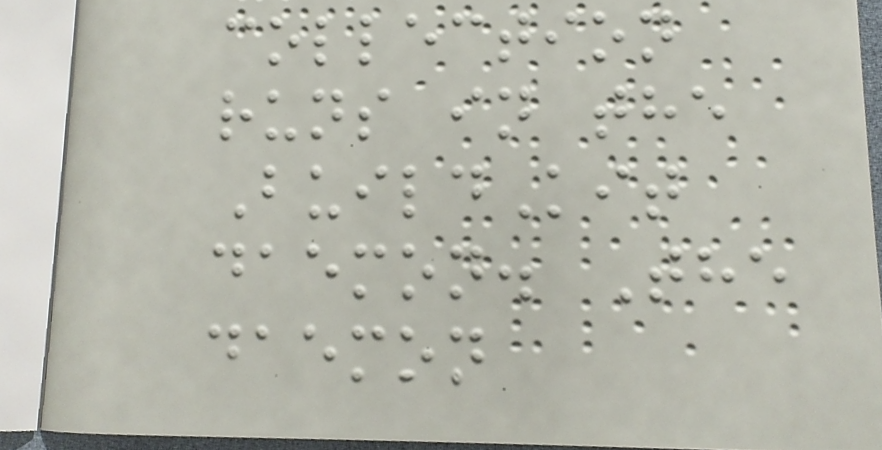collection
runs in the
BuildKit
daemon. The
daemon
